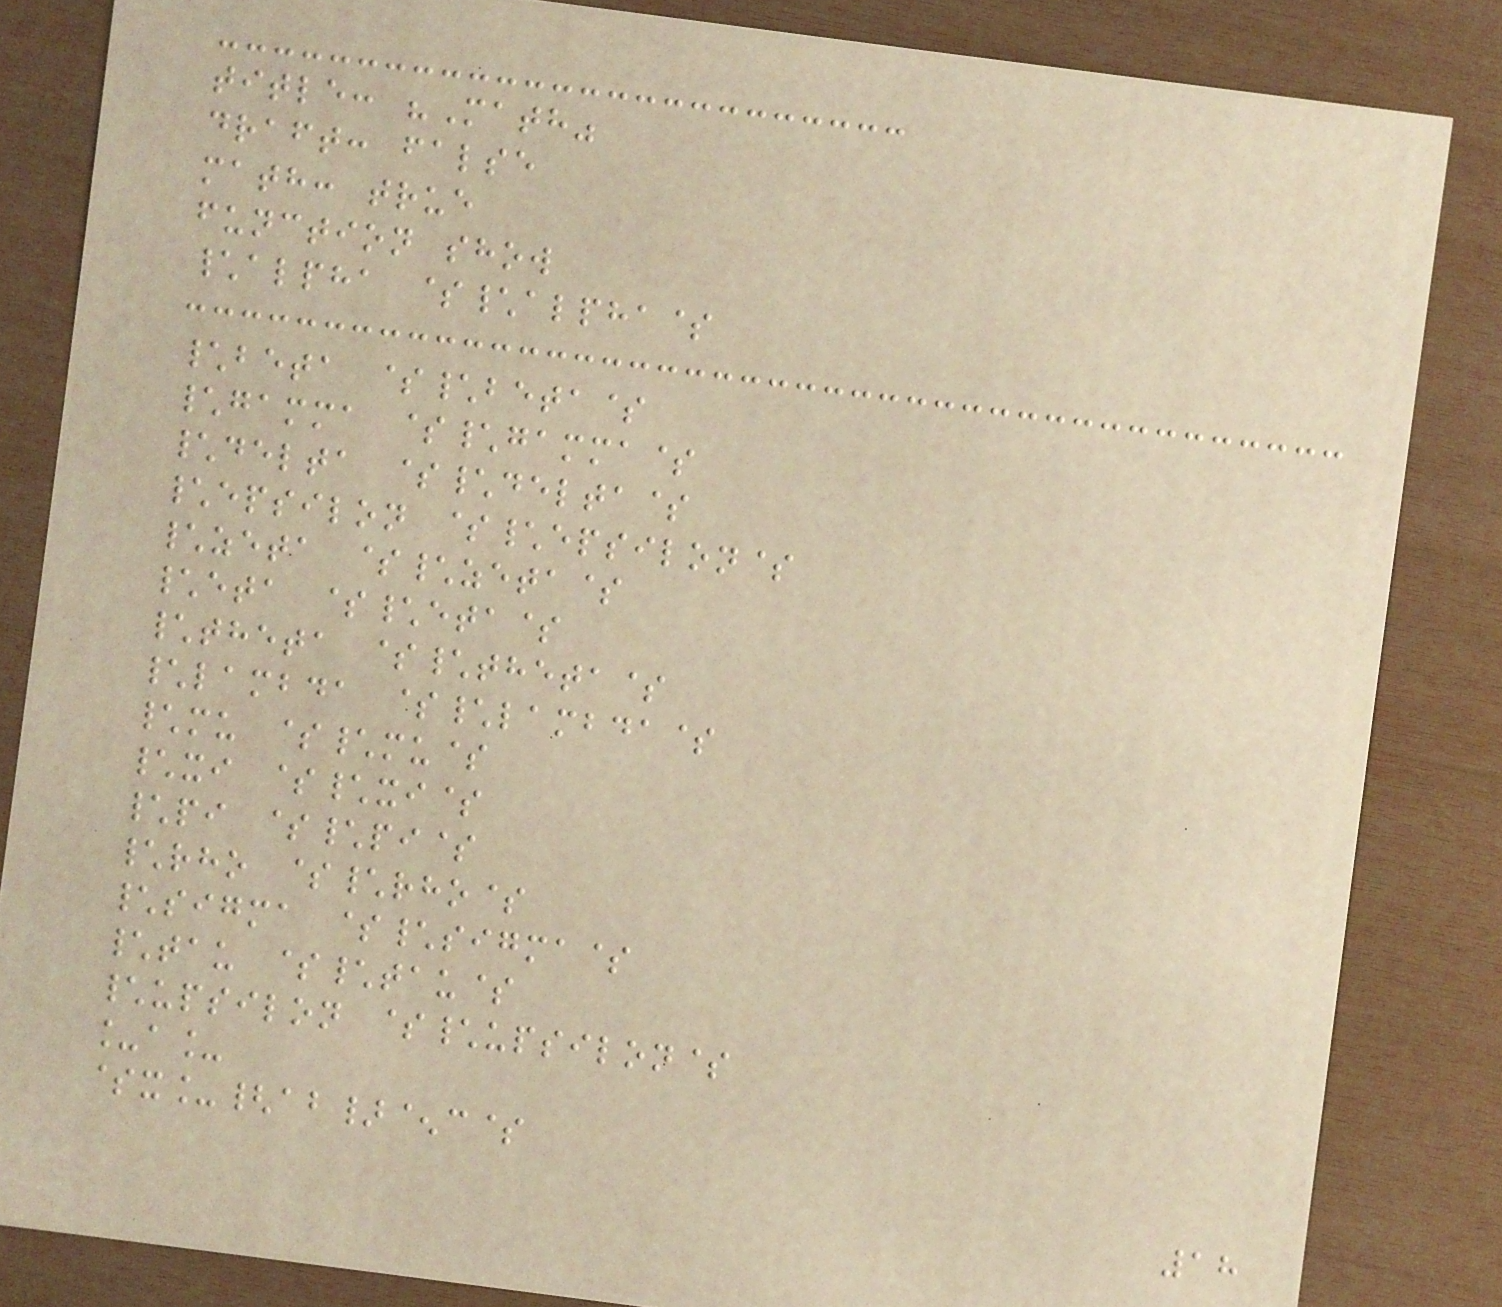title: "Math"
draft: false
math: true
function show
\alpha $\alpha$
\beta $\beta$
\gamma $\gamma$
\delta $\delta$
\epsilon $\epsilon$
\zeta $\zeta$
\eta $\eta$
\theta $\theta$
\lambda $\lambda$
\mu $\mu$
\xi $\xi$
\pi $\pi$
\rho $\rho$
\sigma $\sigma$
\tau $\tau$
\upsilon $\upsilon$
_a_
$x_{ab}^c$
18
